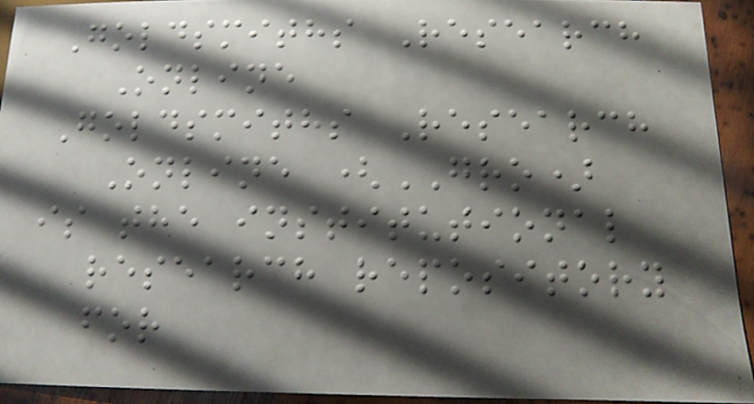Goldsmiths Research
Online
Goldsmiths Research
Online (GRO)
is the institutional
research repository
for
